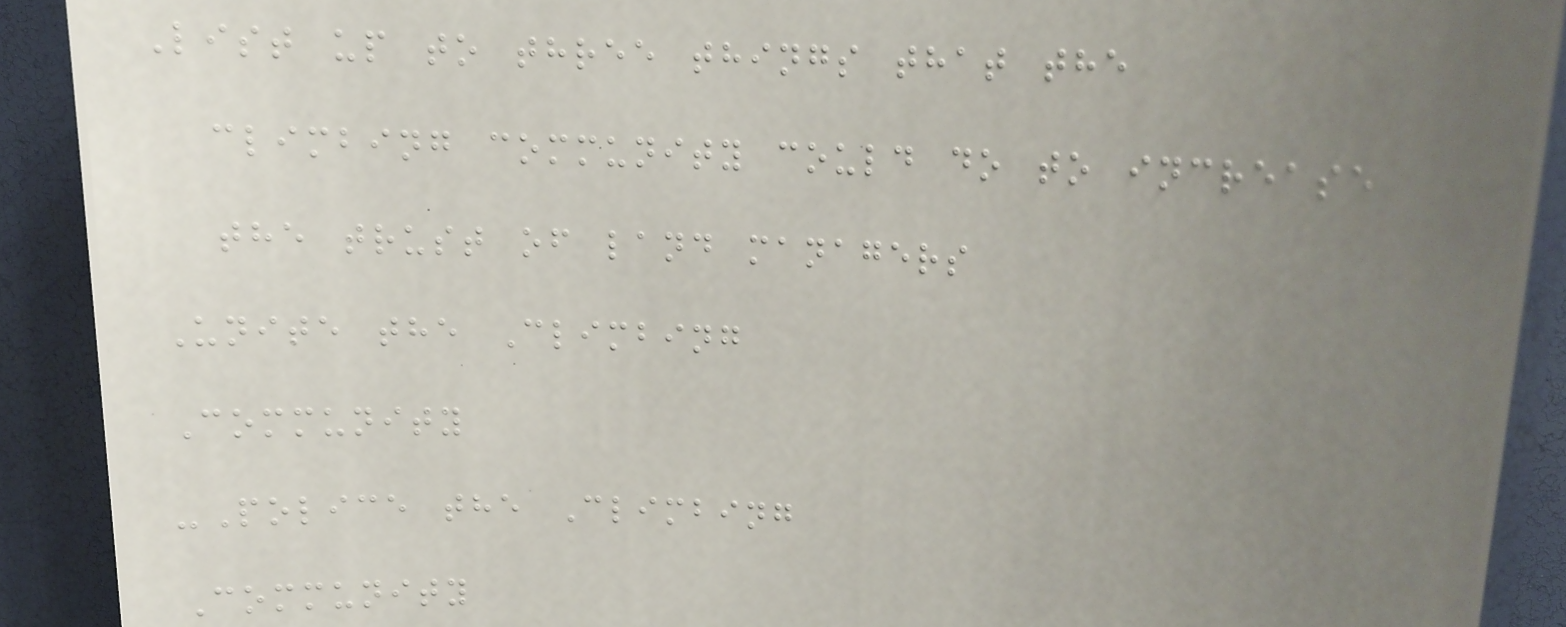List up to three things that the
climbing community could do to increase
the trust of land managers
Unite the Climbing
Community
-Police the Climbing
Community
